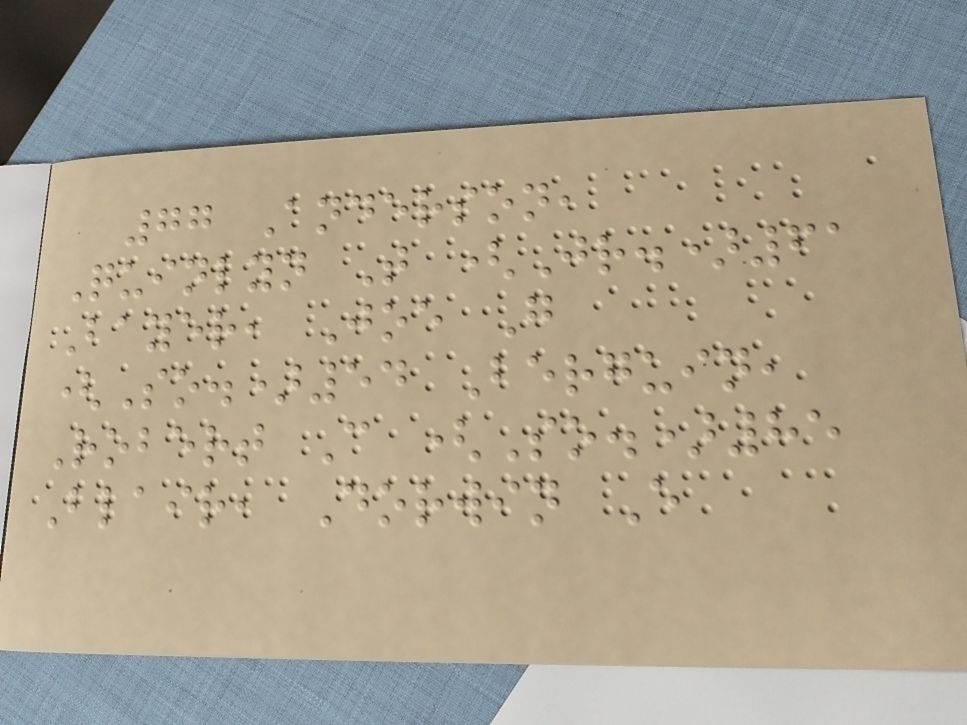77 Anderson,
Quinlyn T (Jr.)61
Bayer, Joe G
(So.)54 Berguin,
Robert C (So.)85
Blair, Dorwin E
